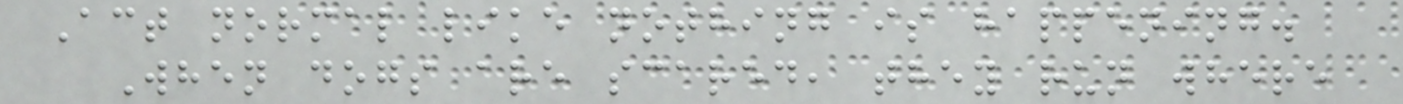Act normal like nothing is happening.
When dogs are scared, they run where
